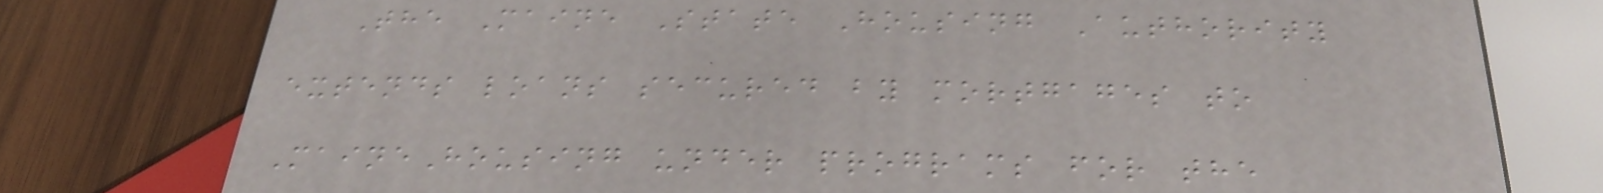The Maine State Housing Authority
extends loans secured by mortgages to
MaineHousing under programs for the
